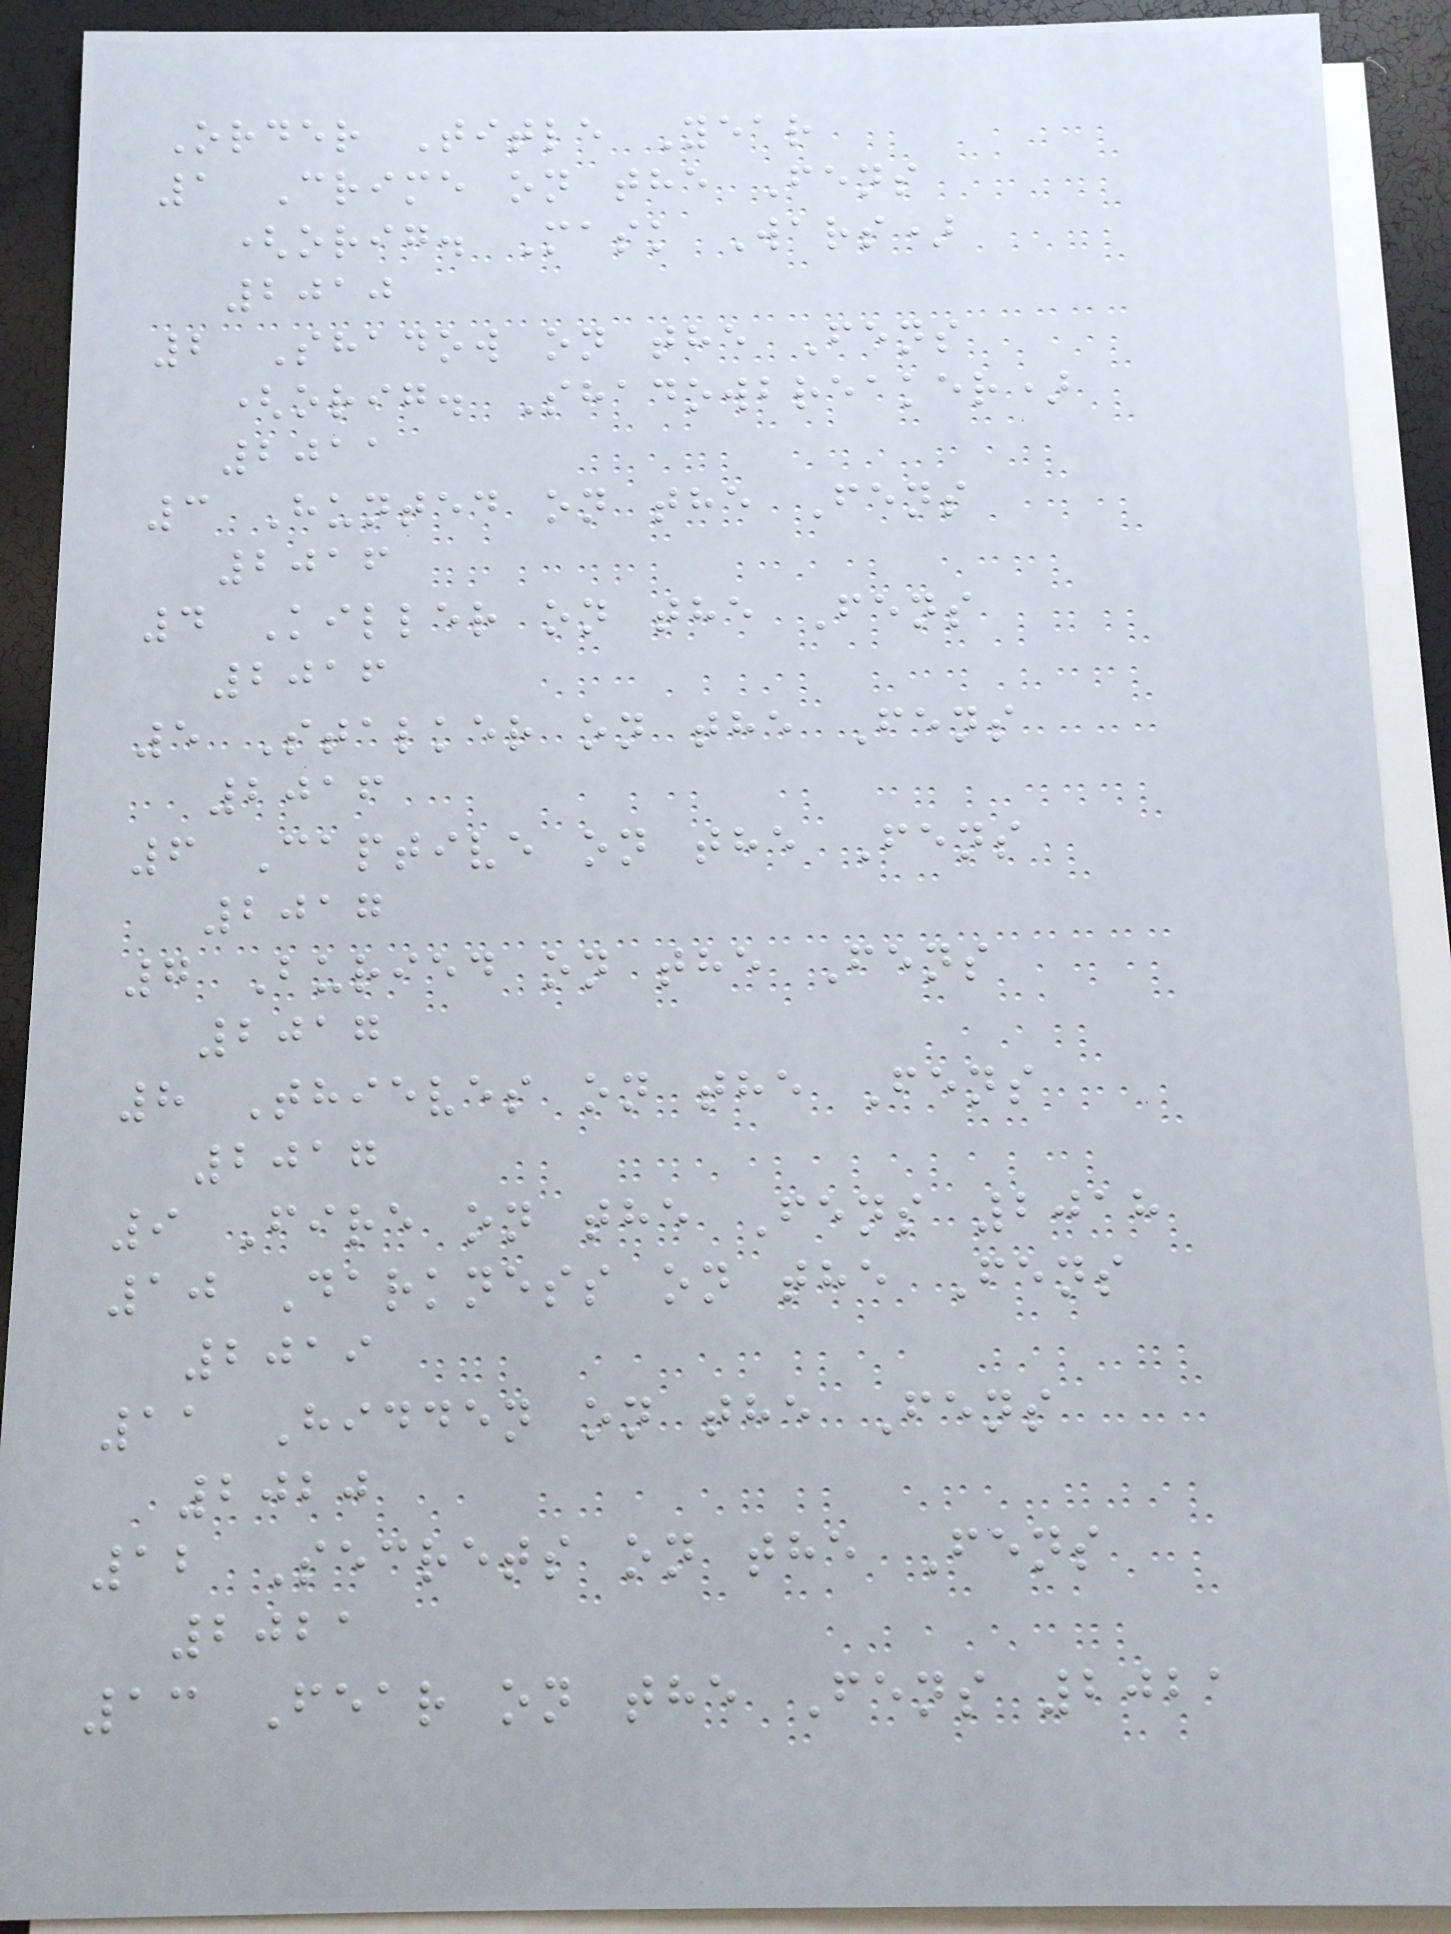Order Title Year
1 Crime on the Fens
(orig. Mask Wars)
2010
2 Shadow on the Fens
(orig. Shadowbreaker)
2011
3 Hunted on the Fens
2016
4 Killer on the Fens
2016
5 Stalker on the Fens
2016
6 Captive on the Fens
2017
7 Buried on the Fens
2017
8 Thieves on the Fens
2017
9 Fire on the Fens 2018
10 Darkness on the Fens
2019
11 Hidden on the Fens
2020
12 Secrets on the Fens
2021
13 Fear on the Fens 2021
